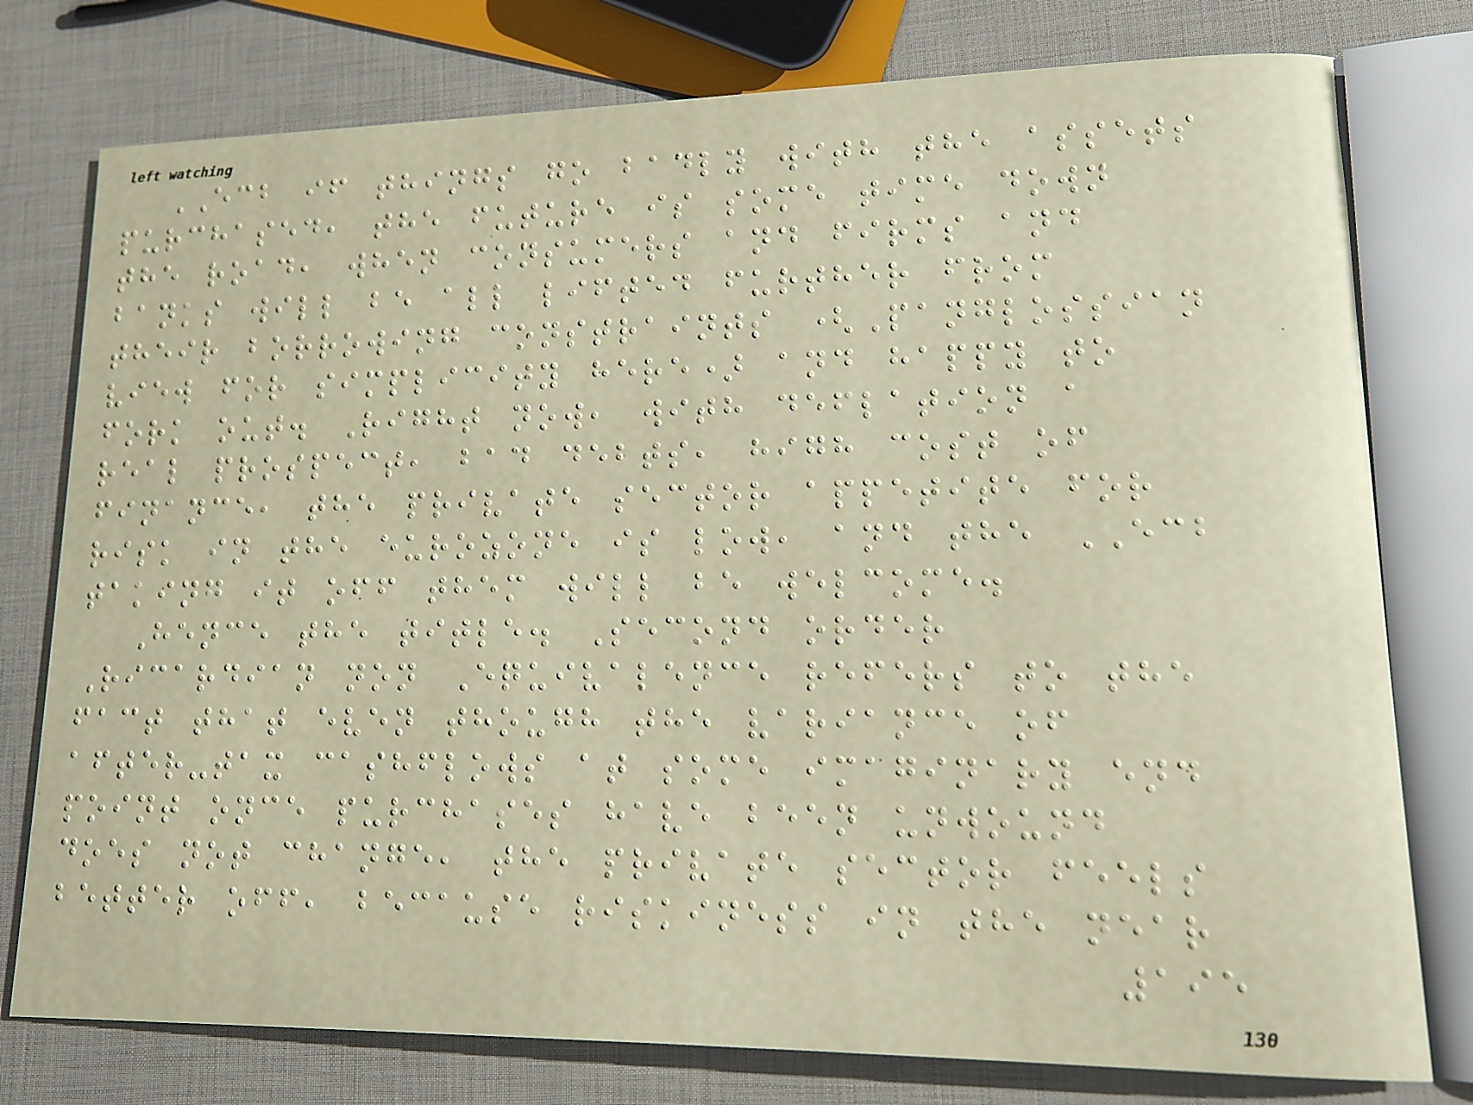ECB if things go badly with the assets
purchased, the future is some time down
the road, when consumers and firms and
banks will be all lifted further from
their borrowing constraints (Panglossian
view for simplicity here) and happy to
fork out. Right now, with deflation a
real prospect, bad debts, high cost of
finance, the private sector appetite for
risk in the eurozone is low, and the ECB
taking it off them will be welcome.
Hence the title. Second order
Ricardian non Equivalence refers to the
fact that even though the variance of
after-tax cashflows at some imaginary end
point once purchases have been unwound
does not change, the private sector feels
better off, because riskiness in the near
195
